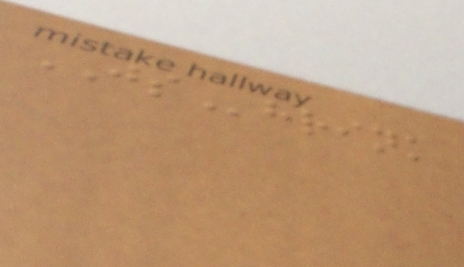JShrink
